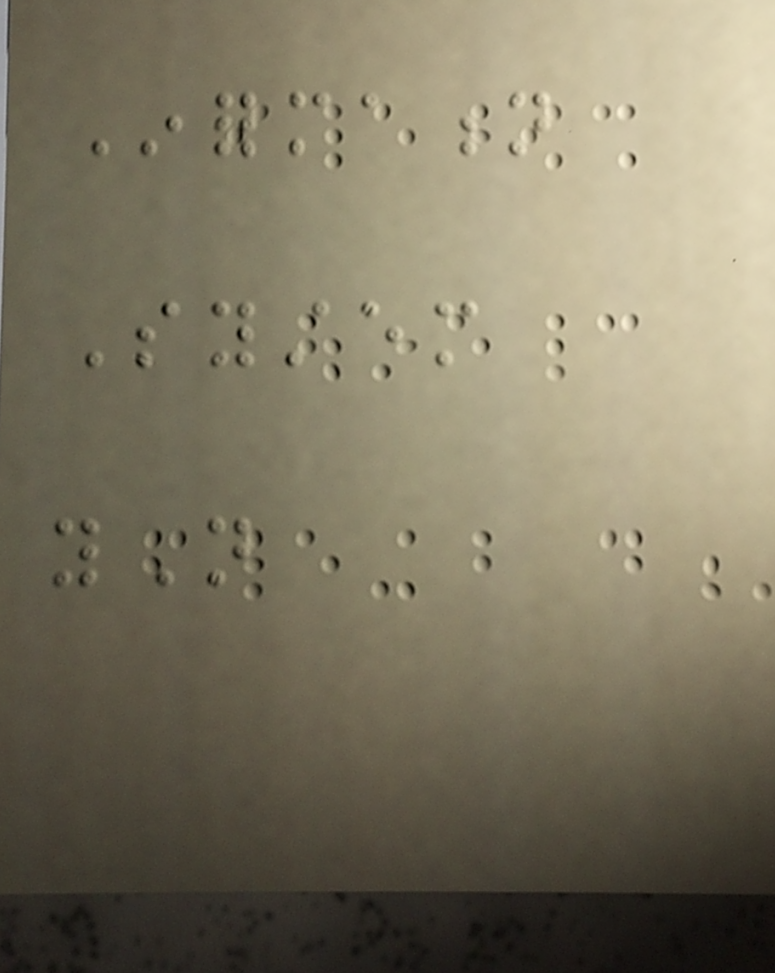Information
System
yN
